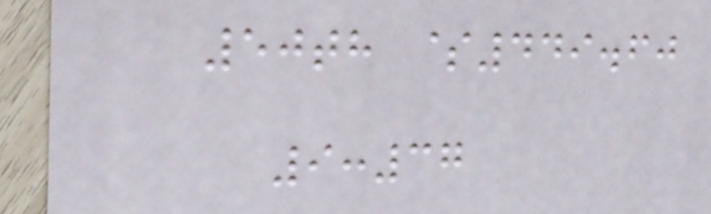50th $449.60
9:37
